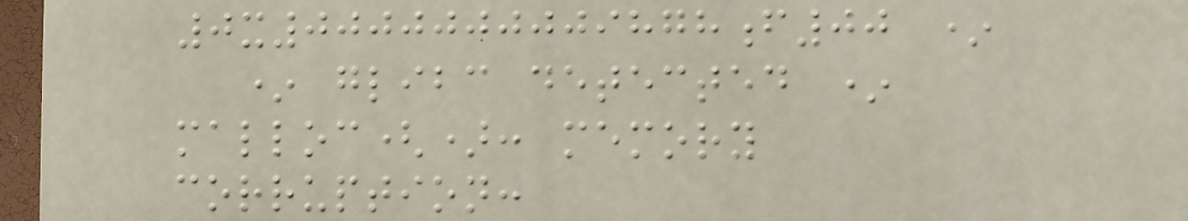0x0000000009878f00 *
* glibc detected *
malloc(): memory
corruption:
